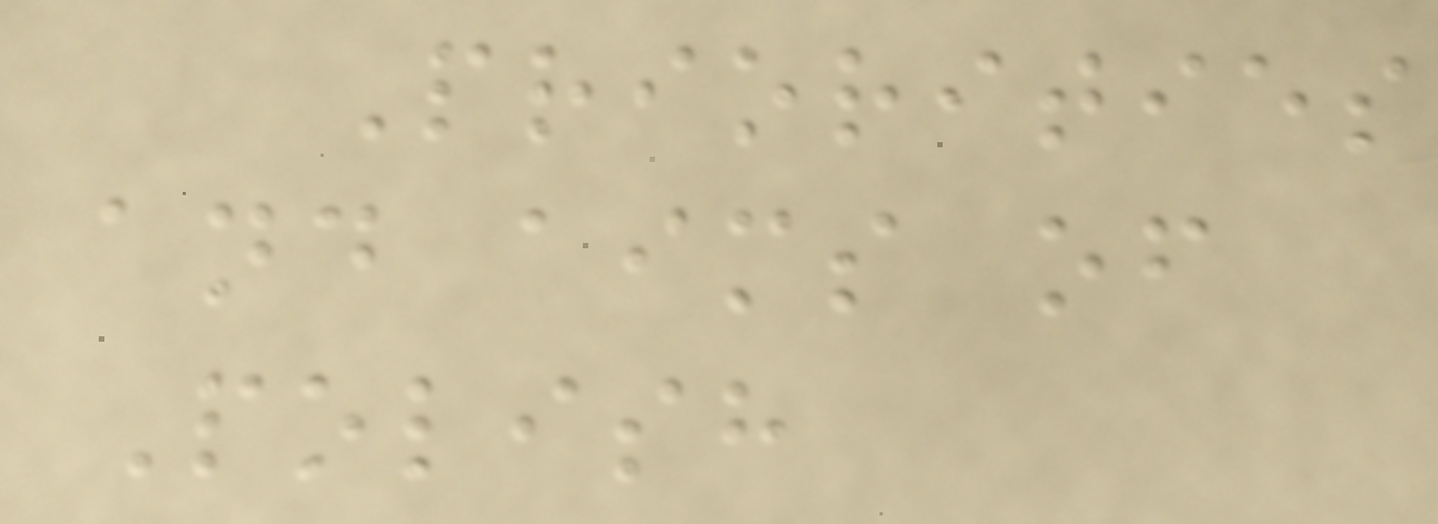Priorities
and aims of
Polish
